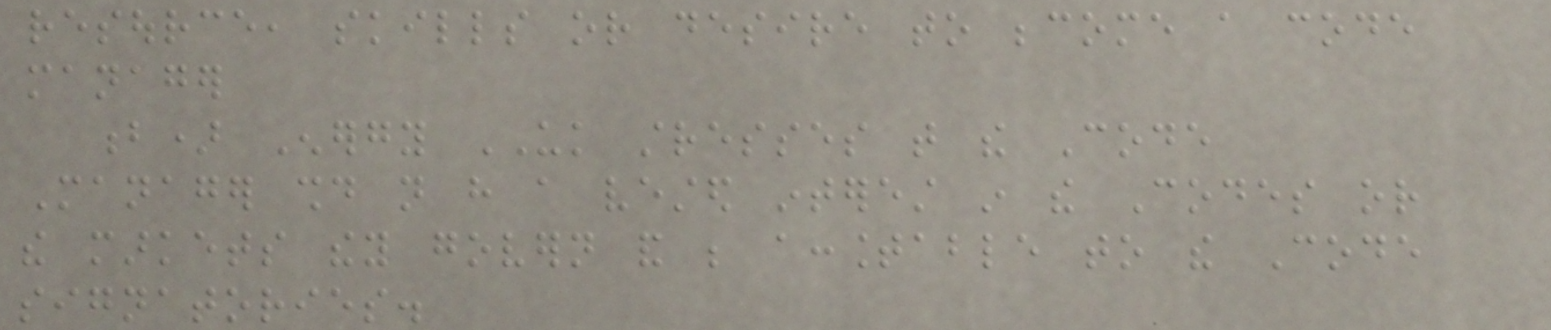resource, skills or desire to become a code
manager
b) Energy UK stresses that the Code
Manager should not have a vested interest in the Codes or
the markets they govern and be accountable to the Code
signatories.
